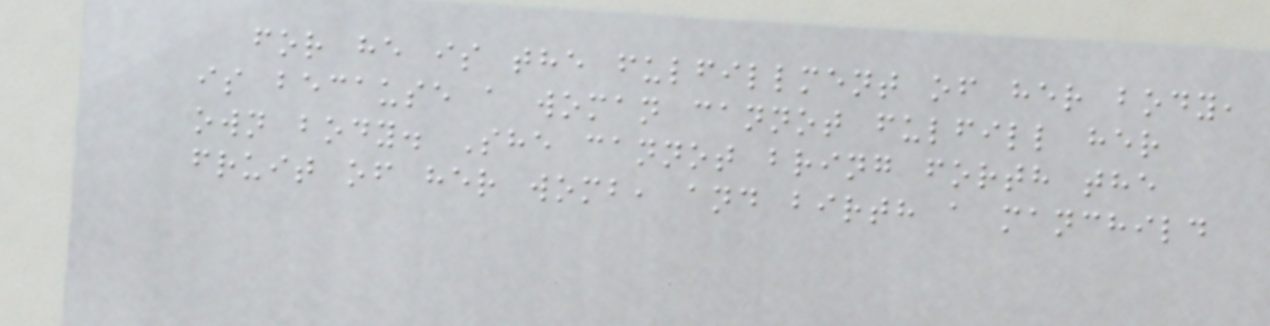for he is the fulfillment of her body,
is because a woman cannot fulfill her
own body. She cannot bring forth the
fruit of her womb, and birth a manchild
